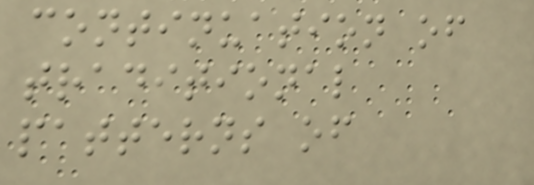continuation of
traditional
patterns of
